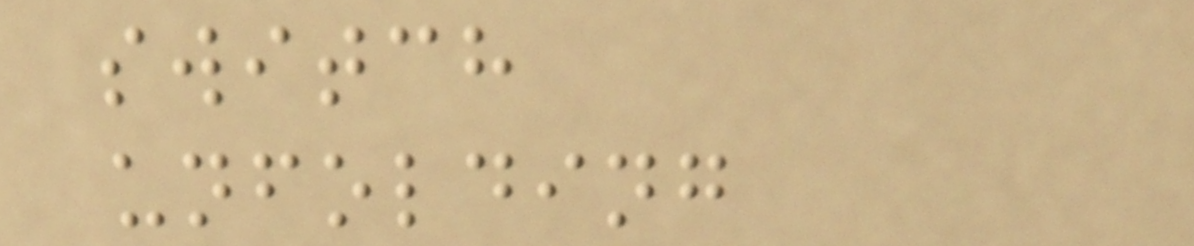switch
unfolding
